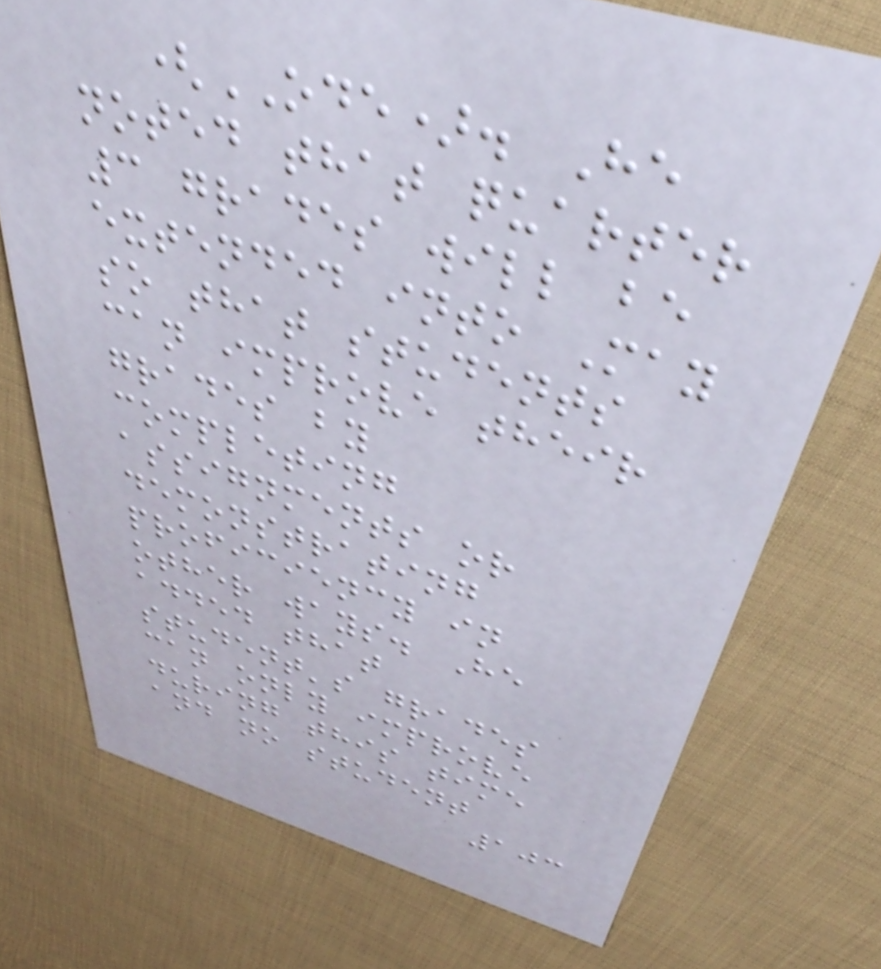(ODE). He
noted that quarter
3 grades will be
extended into May
so that students
can improve their
grades by
completing
assignments or
demonstrating
proficiency in
other ways. He
added that
student's grades
can only improve
during this time
and no student
103
